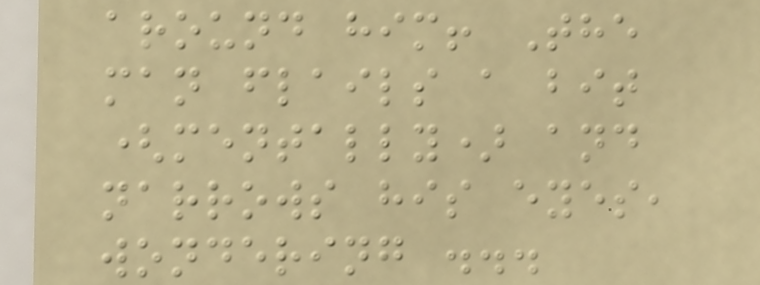around him! The
man flails a bit
(mentally) and
narrows his eyes,
wondering ...
